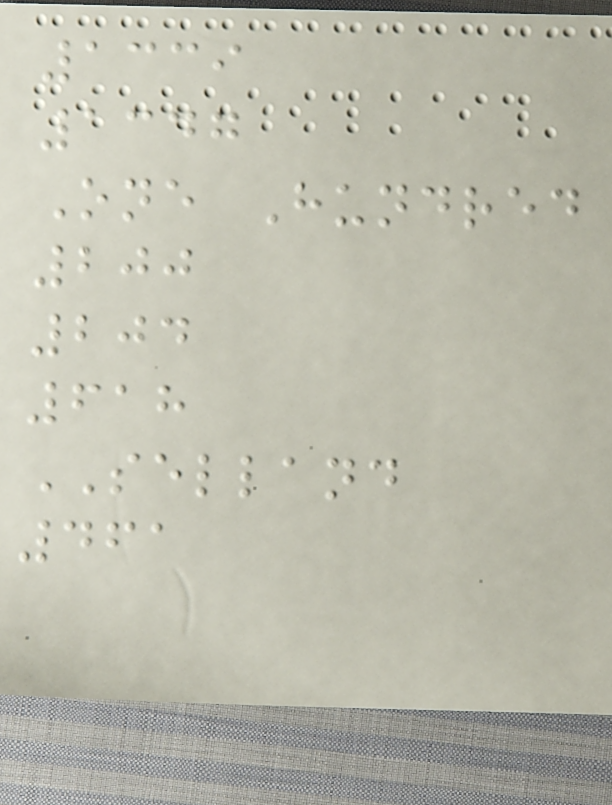1339
1347
One Hundred
200
204
618
SELLAND
461
